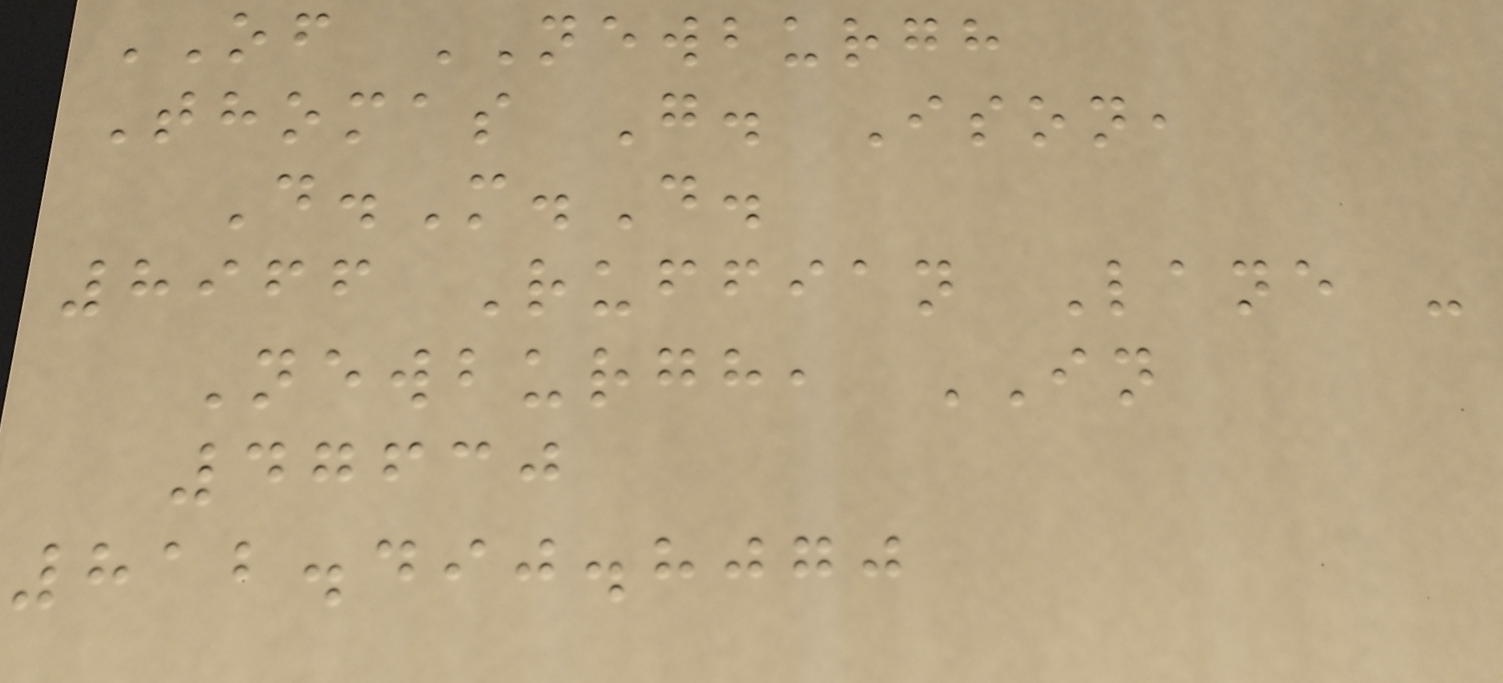OF NEWBURGH
Thomas G. Ison,
D.M.D.
8966 Ruffian Lane -
Newburgh, IN
47630
812.490.8070
